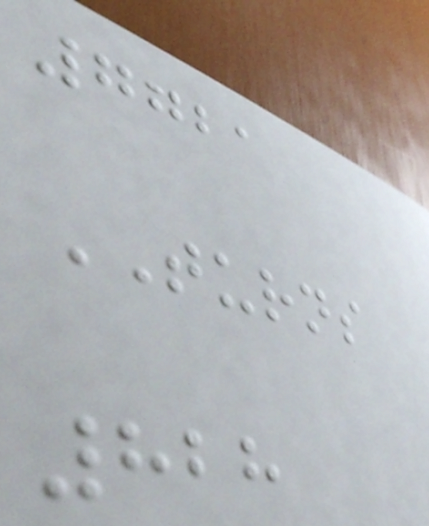7721
TURNS
828
